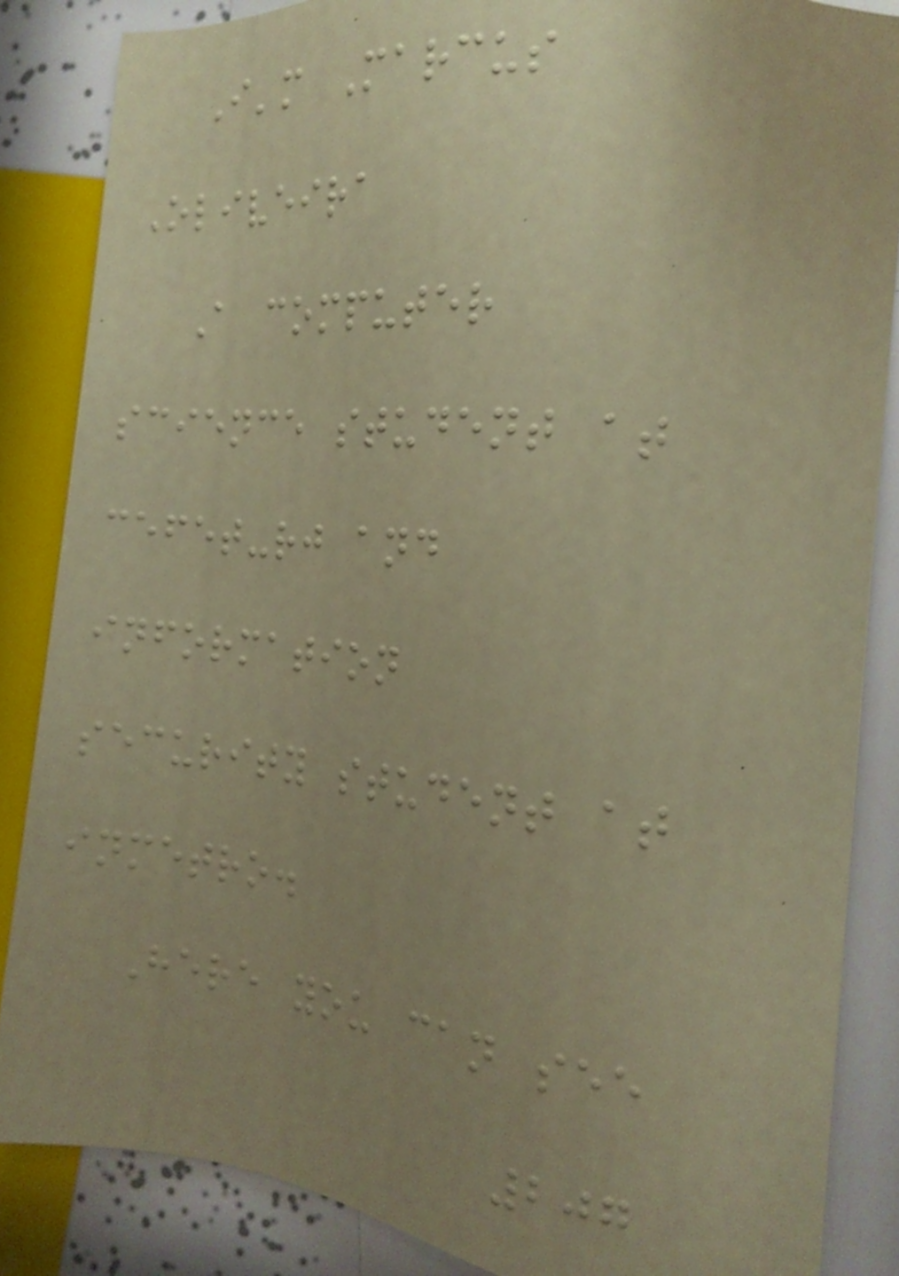I'm Marcus
Oliveira
A computer
science student at
cefet-rj and
information
security student at
inmetro.
Here you can see
207
